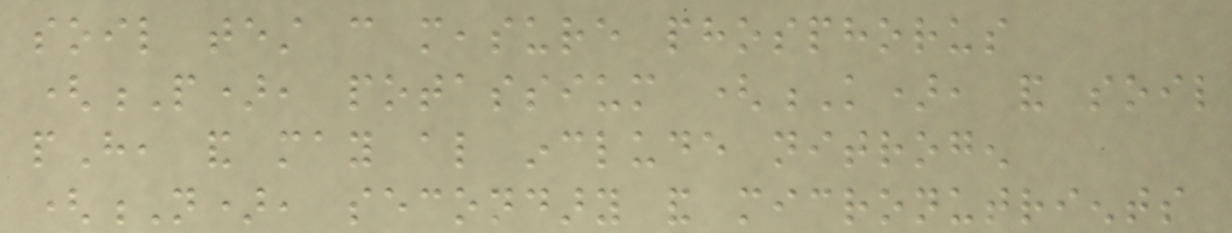soil test can measure phosphorus
(P), potassium (K), and soil
pH, and may also include nitrogen
(N), secondary and micronutrients
